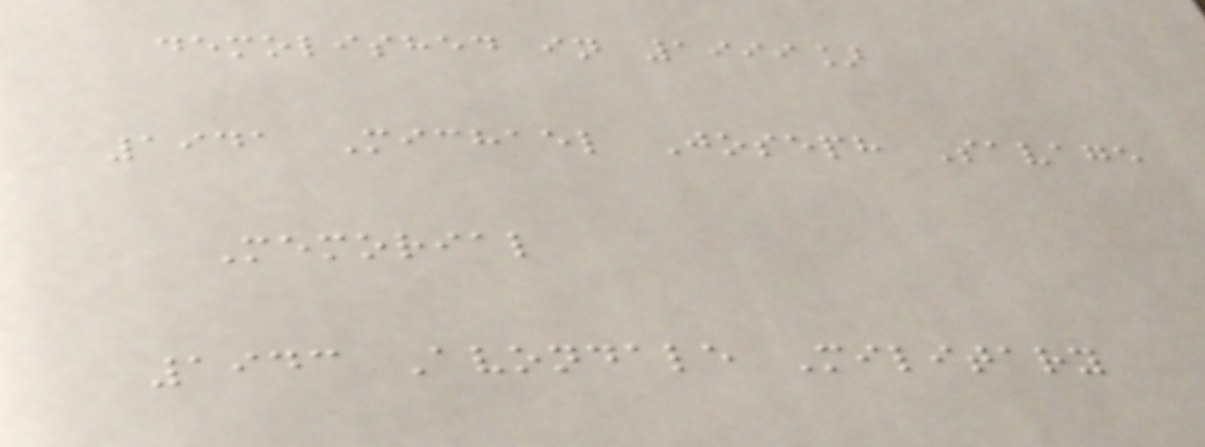demolished in 1999]
1941 Michael Joseph Savage
Memorial
1943 Avondale Military
